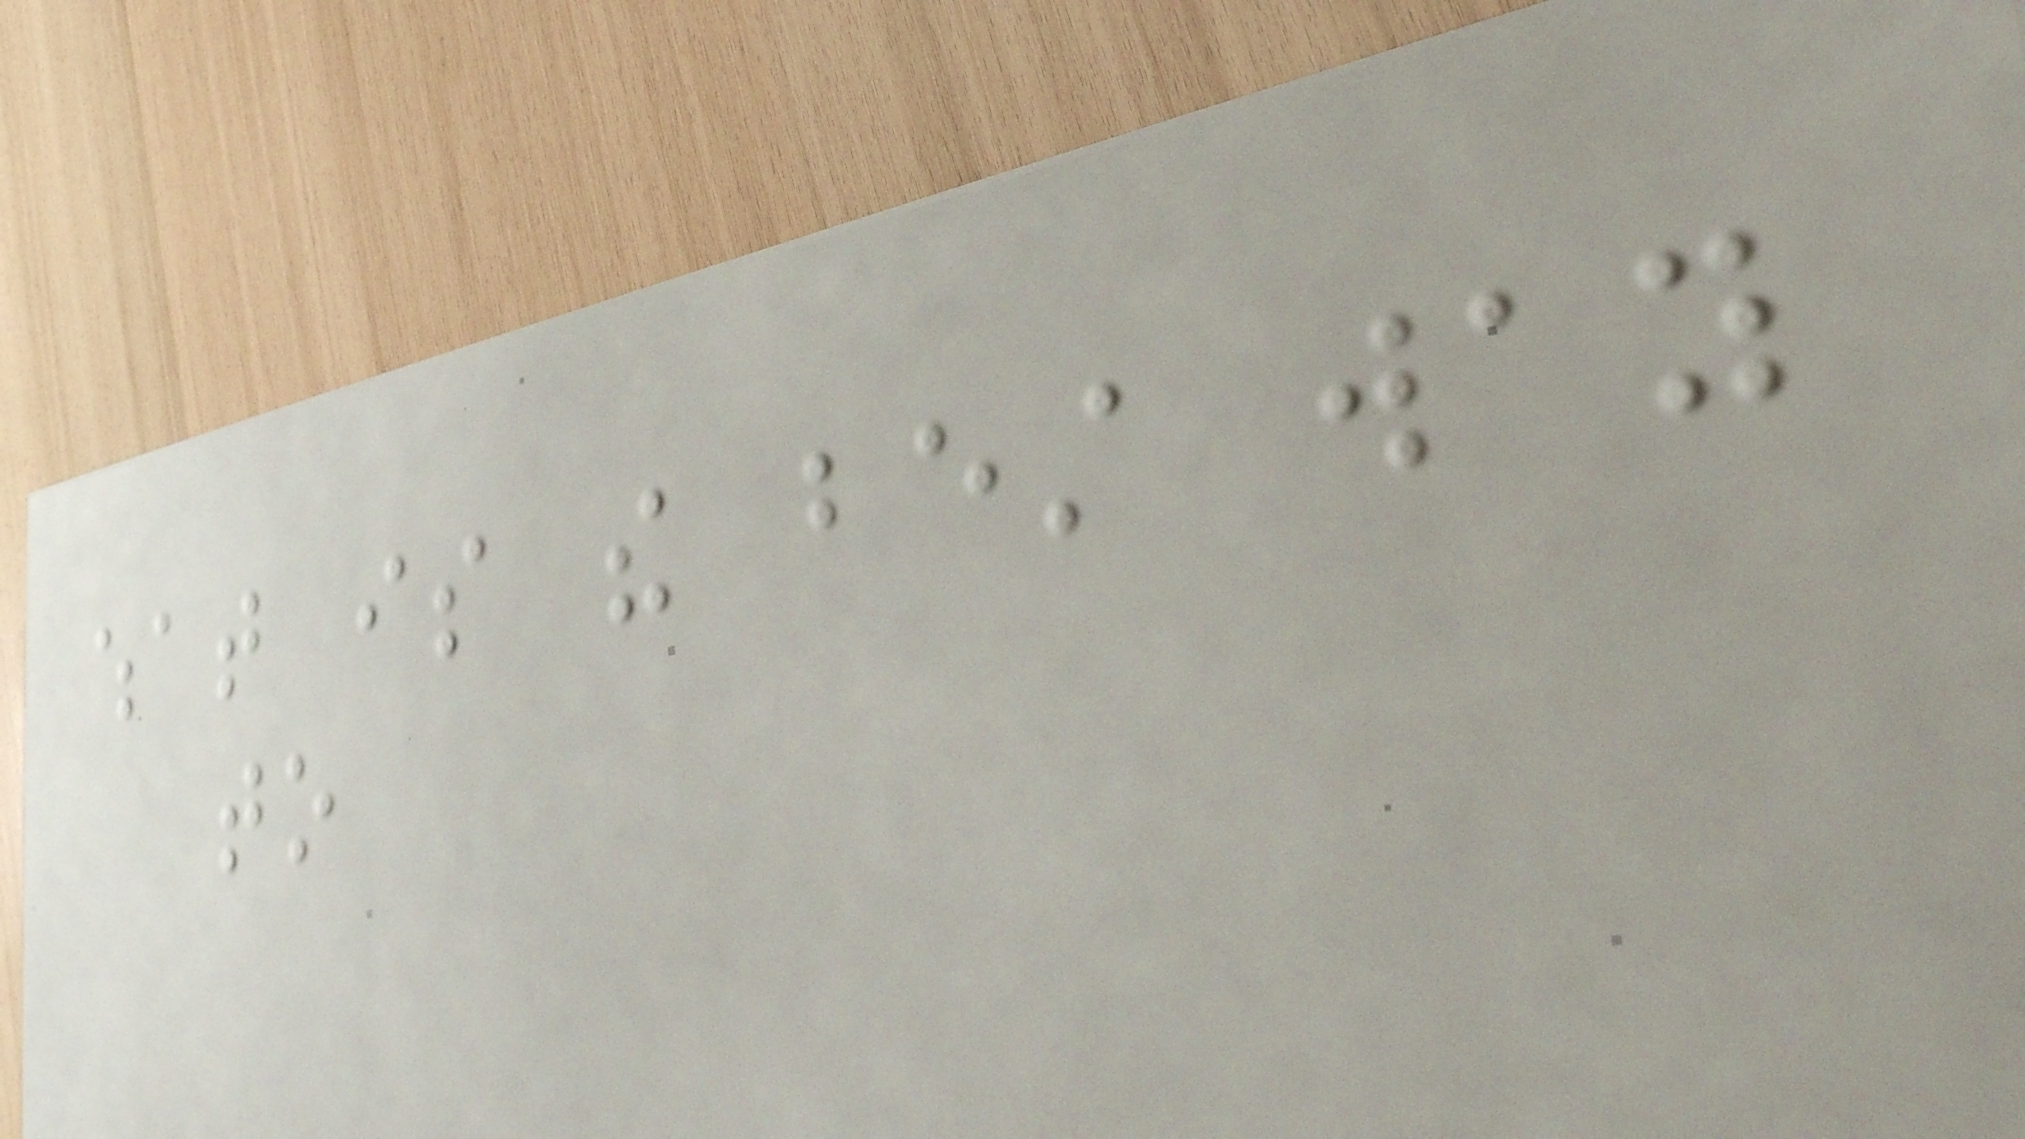what is the best way
to
